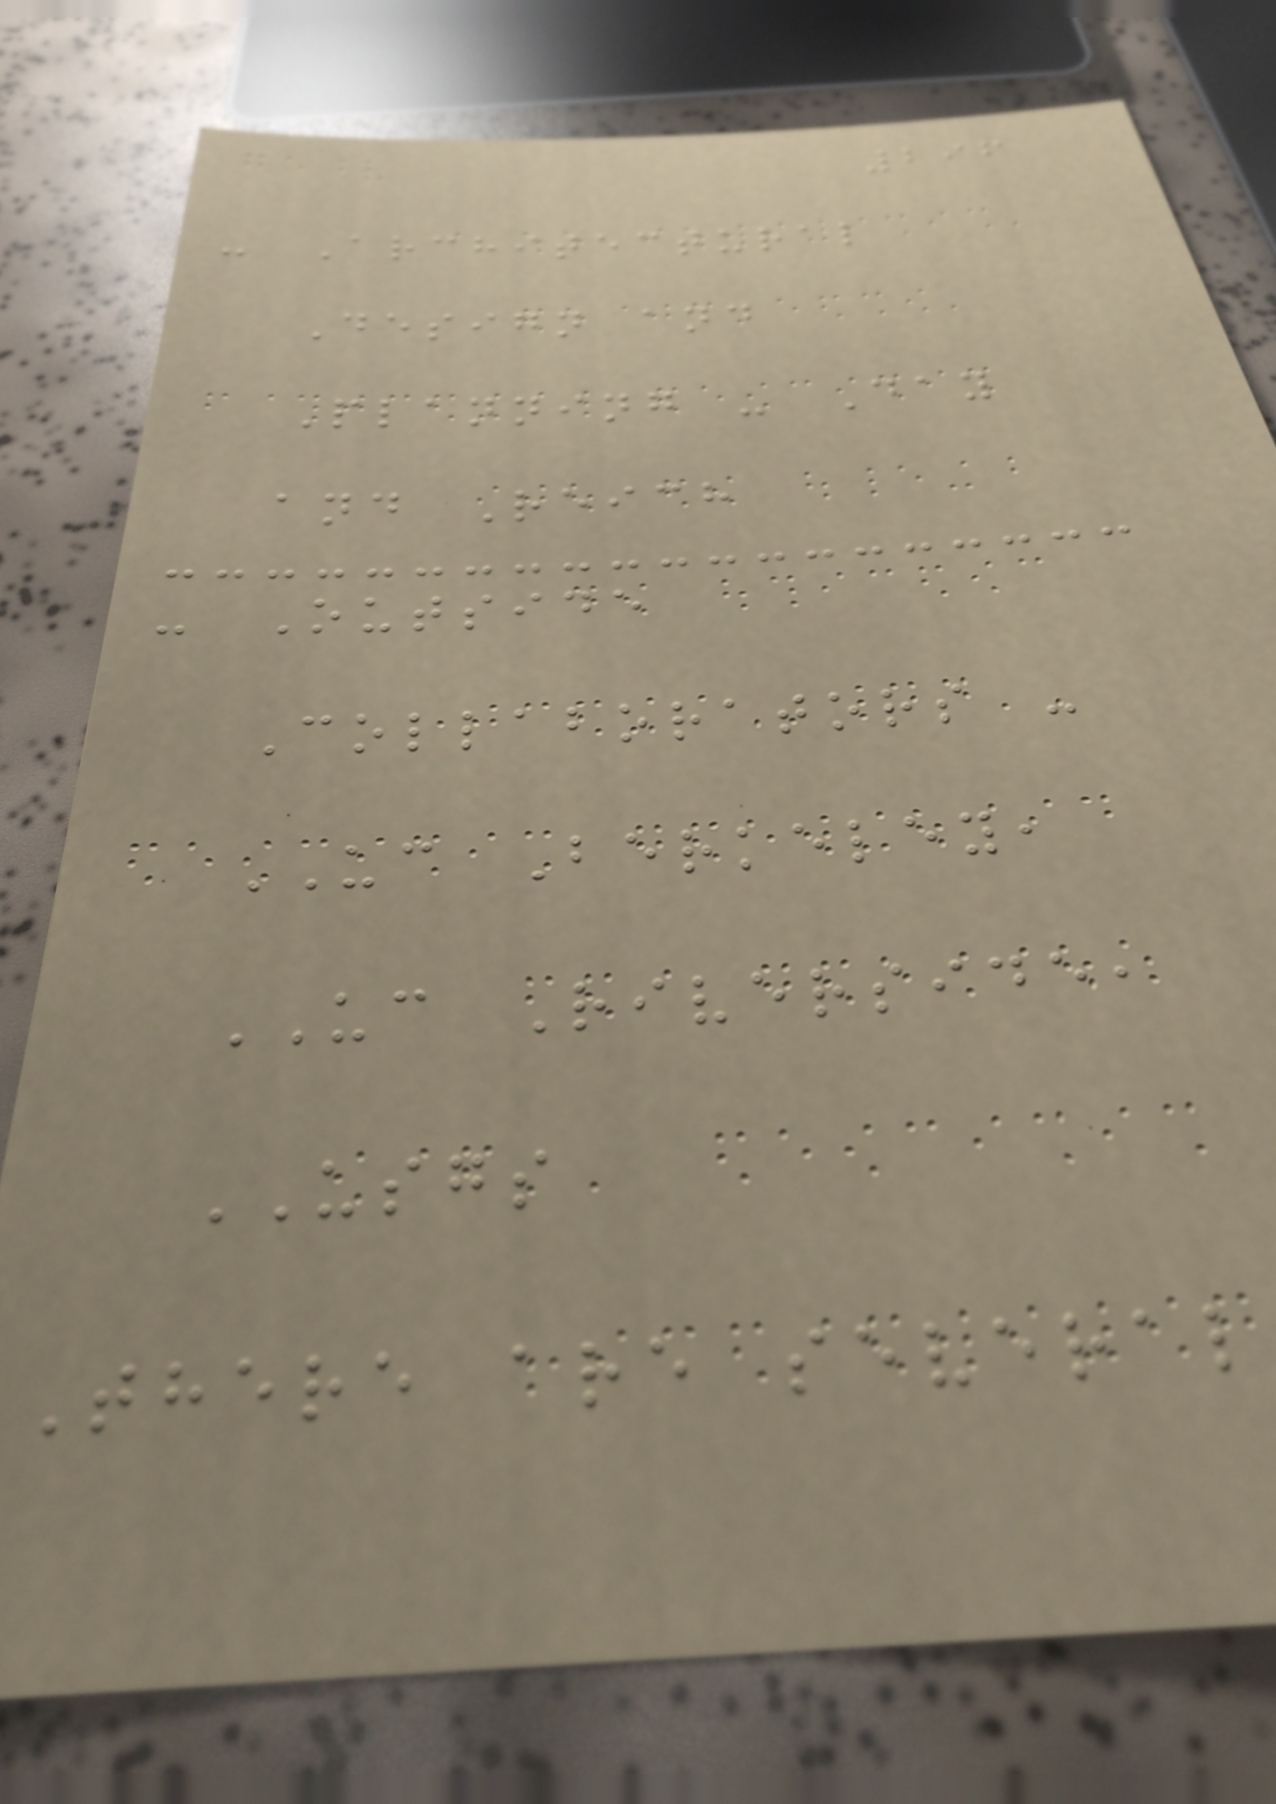296
- Architectural
Design and
Planning - Day
and Reich
- Outside
Collaborators -
UC Berkeley,
UC Riverside,
USGS
There are several
